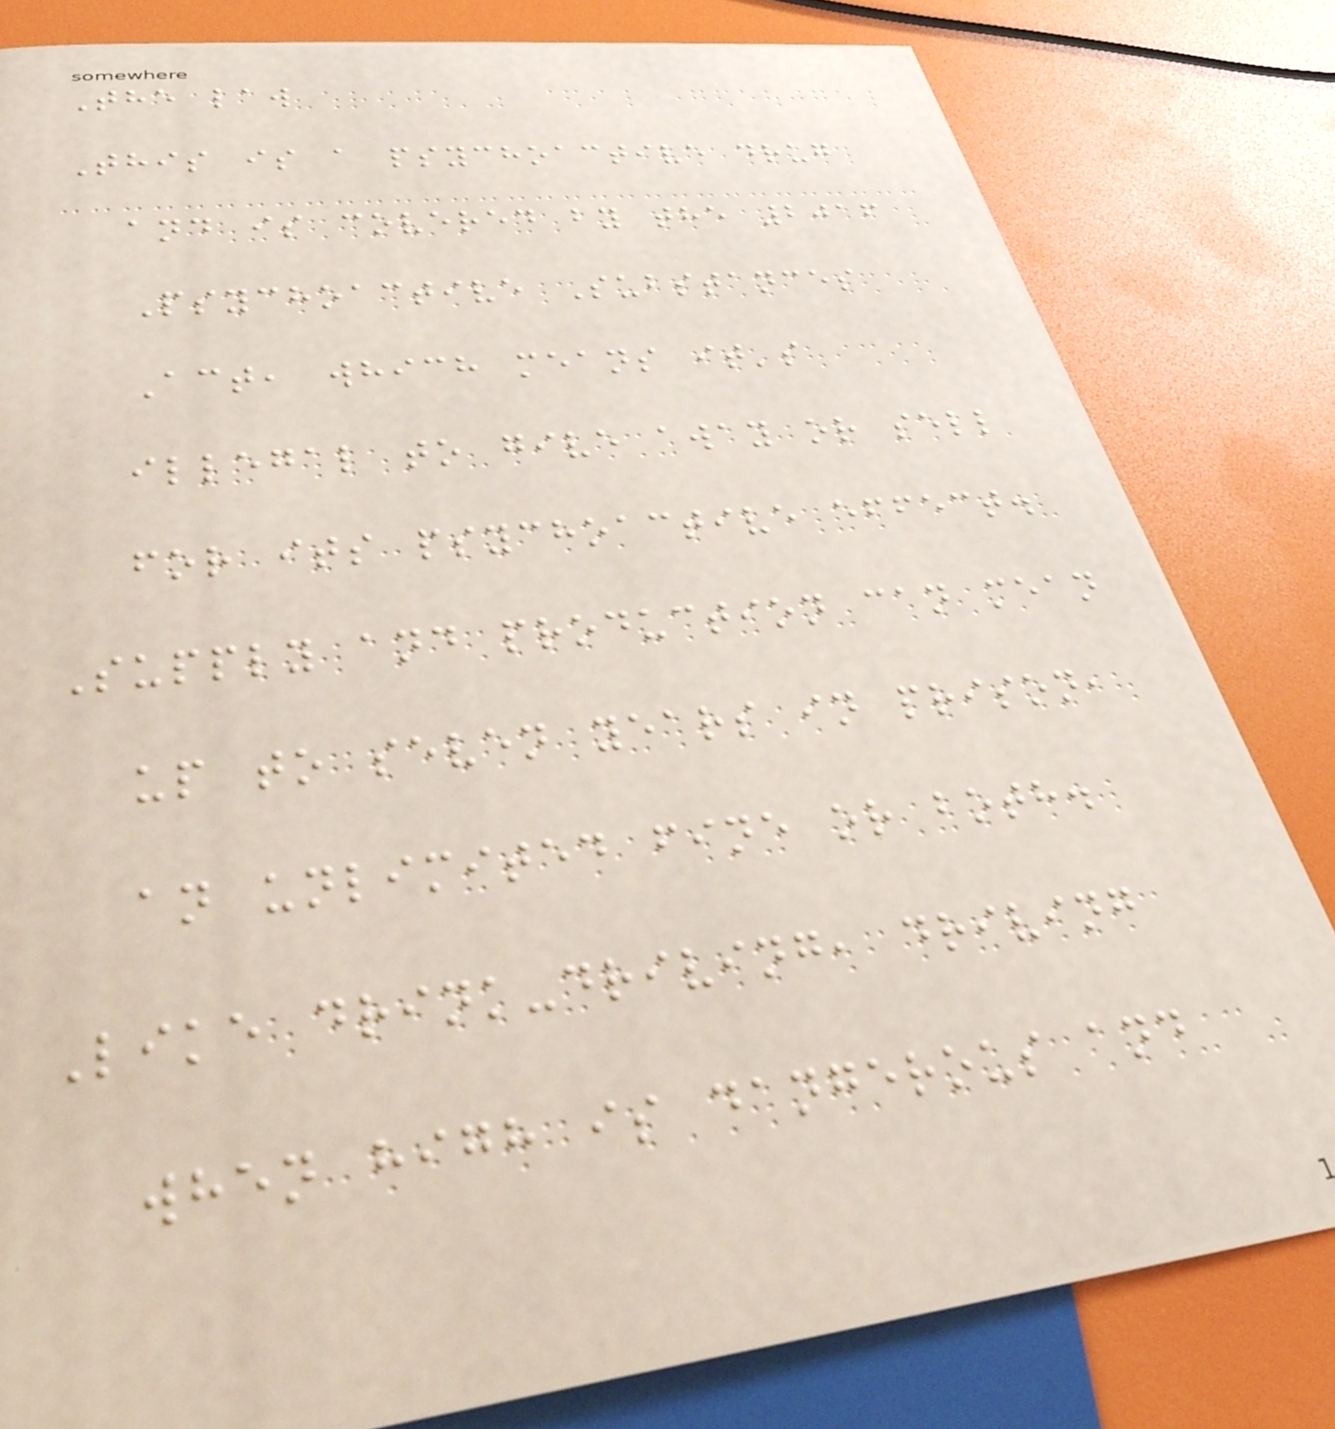The law
This is a psychoactive drug
and is covered by the 2016
Psychoactive Substances
Act, which means it's
illegal to give away or sell
for its psychoactive effect.
Supply and production can mean
up to seven years in prison,
an unlimited fine or both.
Like drink-driving, driving
when high is dangerous and
